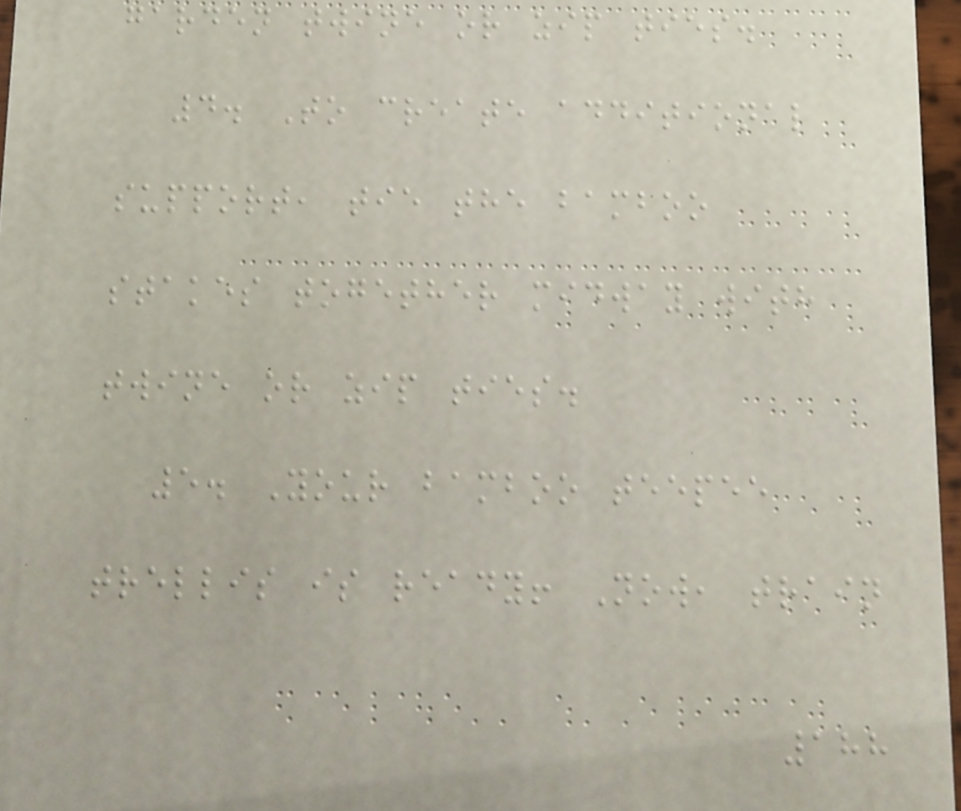garden twine or zip ties.
4. To create additional
support, tie the bamboo
stakes together midway with
twine or zip ties.
5. Your bamboo teepee
trellis is ready! Now, train
188
